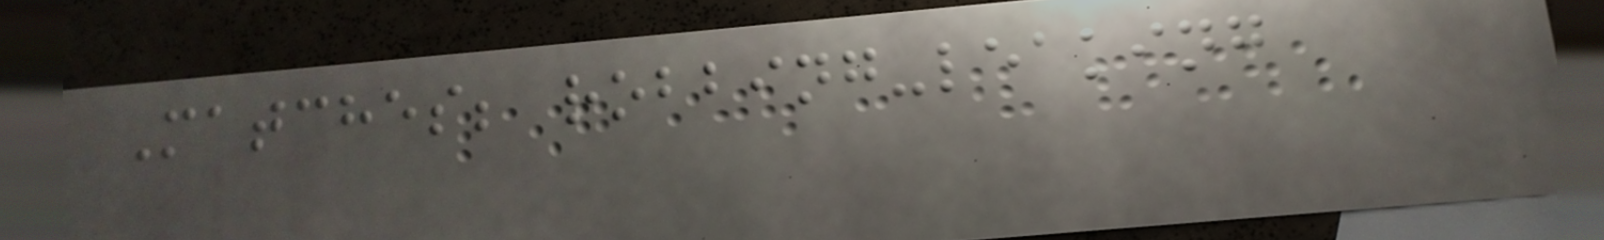Matches; robbing-leaking
